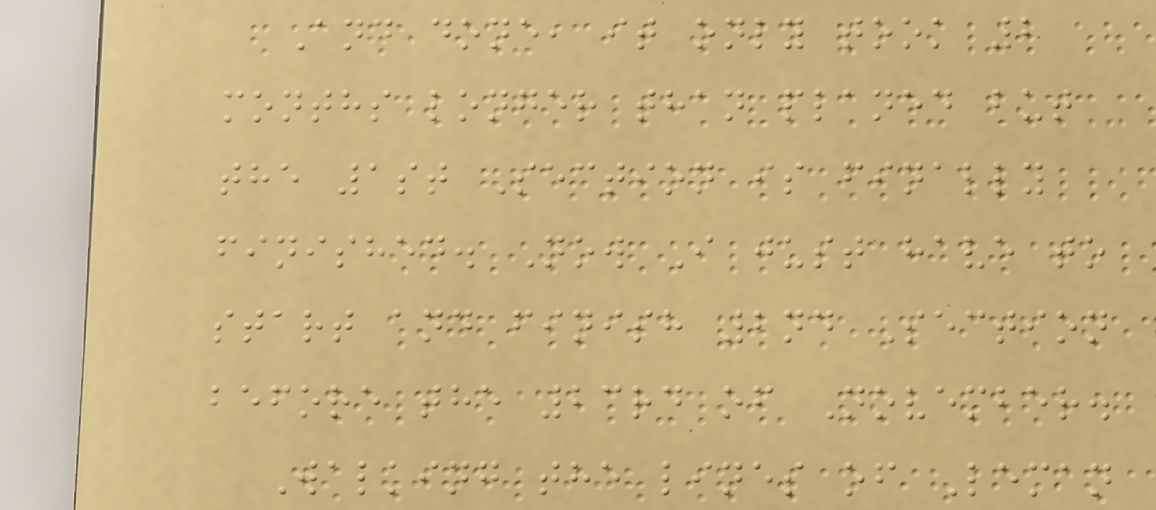And done, it only took 2
months longer than planed but
the 1st Section is finally
finished. Now I just have to
start and finish 2nd Section
before the 23rd of November.
Walking the lines of Leman
